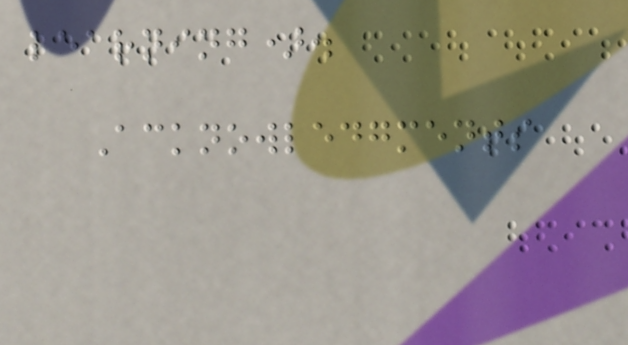learning).
Acknowledgments
